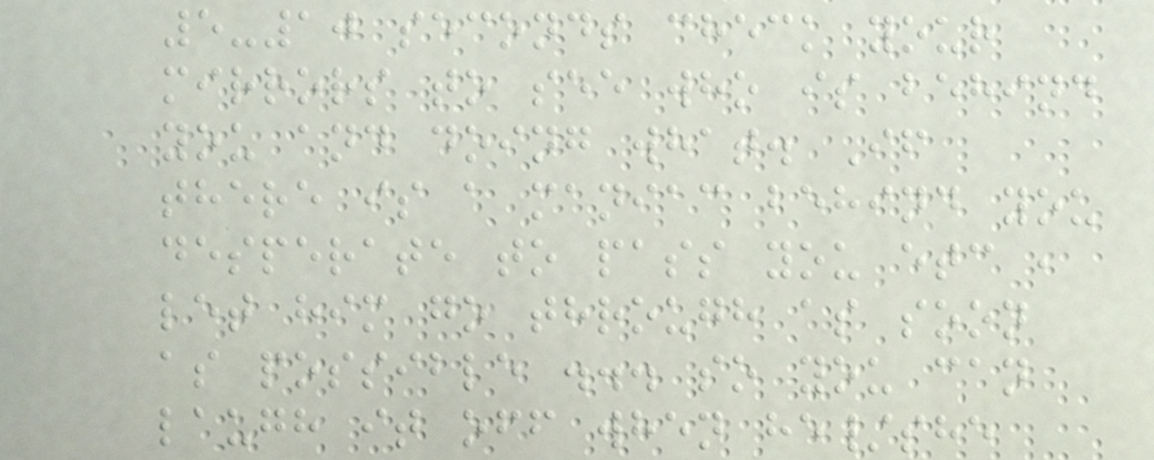5-10 seconds check your
mirrors to see who is behind
you and doing what. If
there is a maniac behind you
desperate to pass you etc ,
let him go through as soon
as possible ... so you can
laugh it off when he/she
